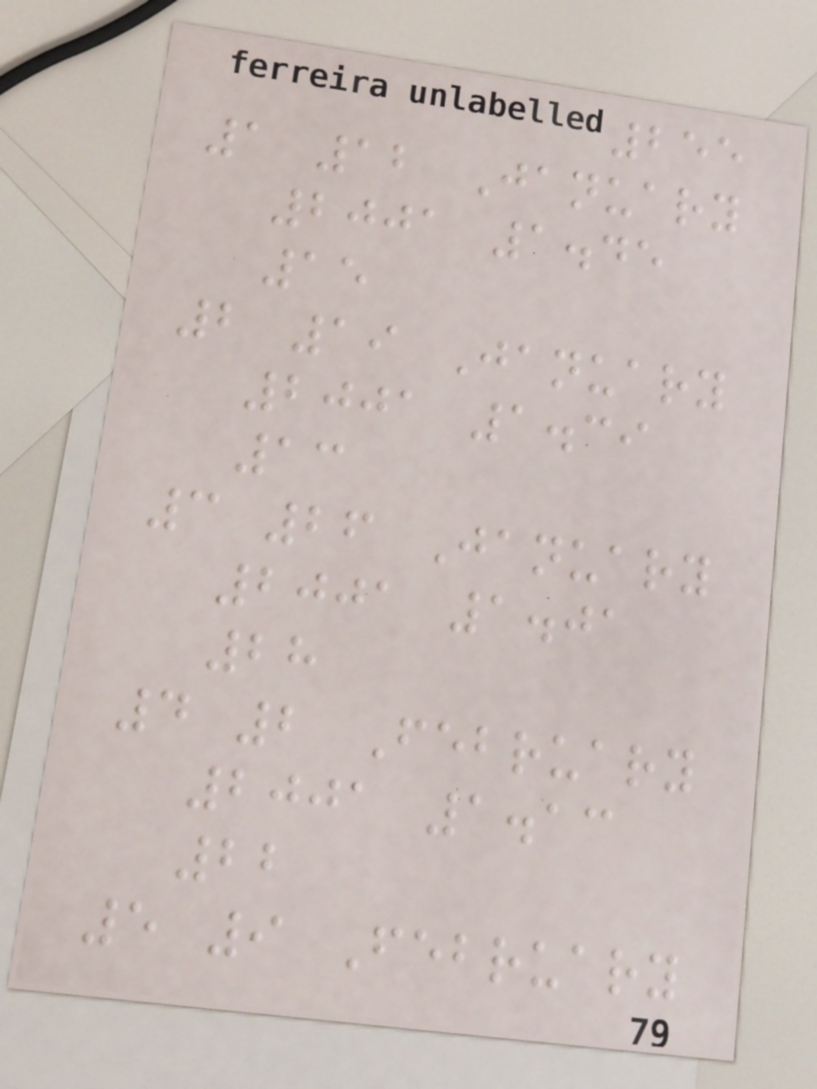255
1 12 January
2001 1.45
15
2 19 January
2001 1.39
13
3 26 January
2001 1.01
28
4 2 February
2001 1.13
22
5 9 February
